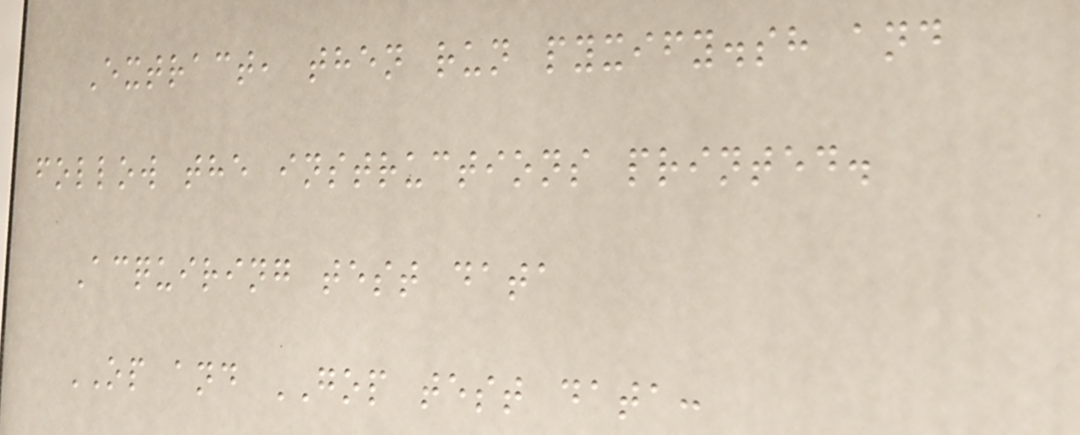Extract, then run pyxify.sh and
follow the instructions printed.
Acquiring test data
OP and GOP test data:
